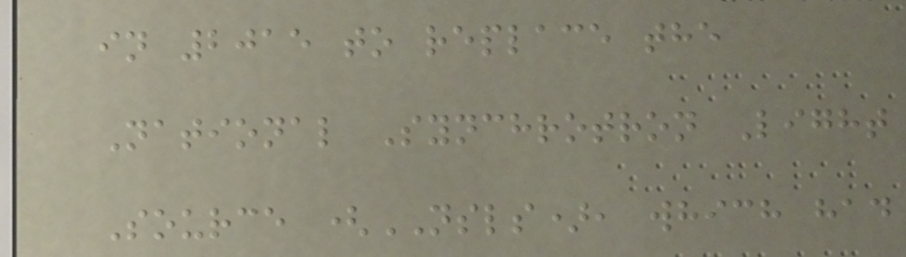in 2015 to replace the
National Synchrotron Light
Source (NSLS), which had
